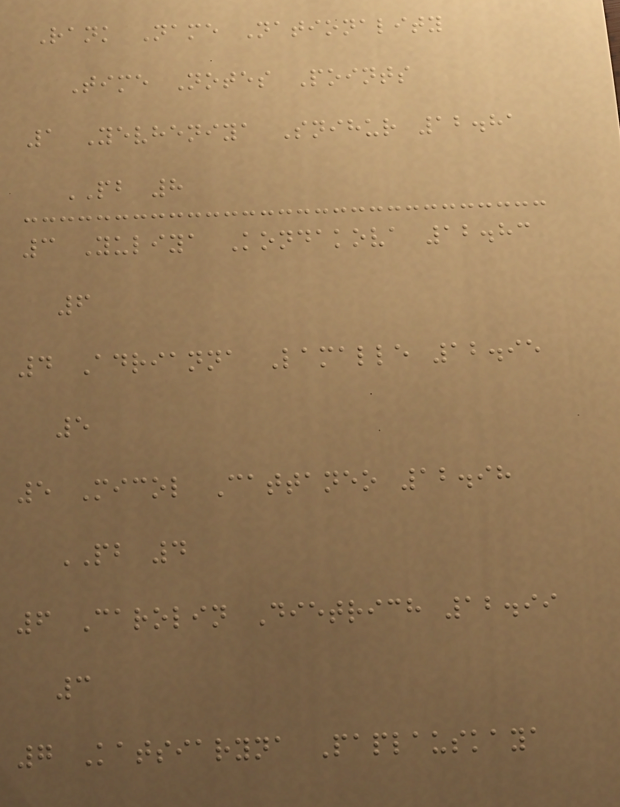Rank Name Nationality
Time Notes Points
1 Yevheniya Snihur 12.81
PB 8
3 Yuliya Kondakova 12.83
6
4 Adrianna Lamalle 12.95
5
5 Micol Cattaneo 12.98
PB 4
6 Carolin Dietrich 12.99
3
7 Katsiaryna Paplauskaya
